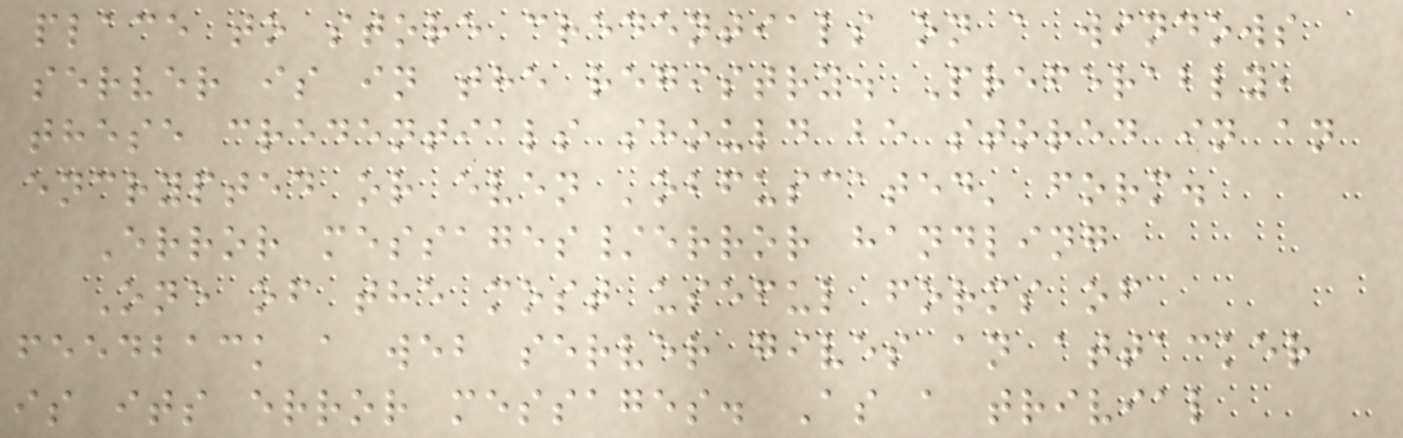place to store credentials on a windows
server is in the registry. Preferably,
these credentials should be stored in an
encrypted or even 'obfuscated' form.
Error messages/error handling
One of the most useful forms of
feedback a web server gives an attacker
is its error messages. As a trivial
